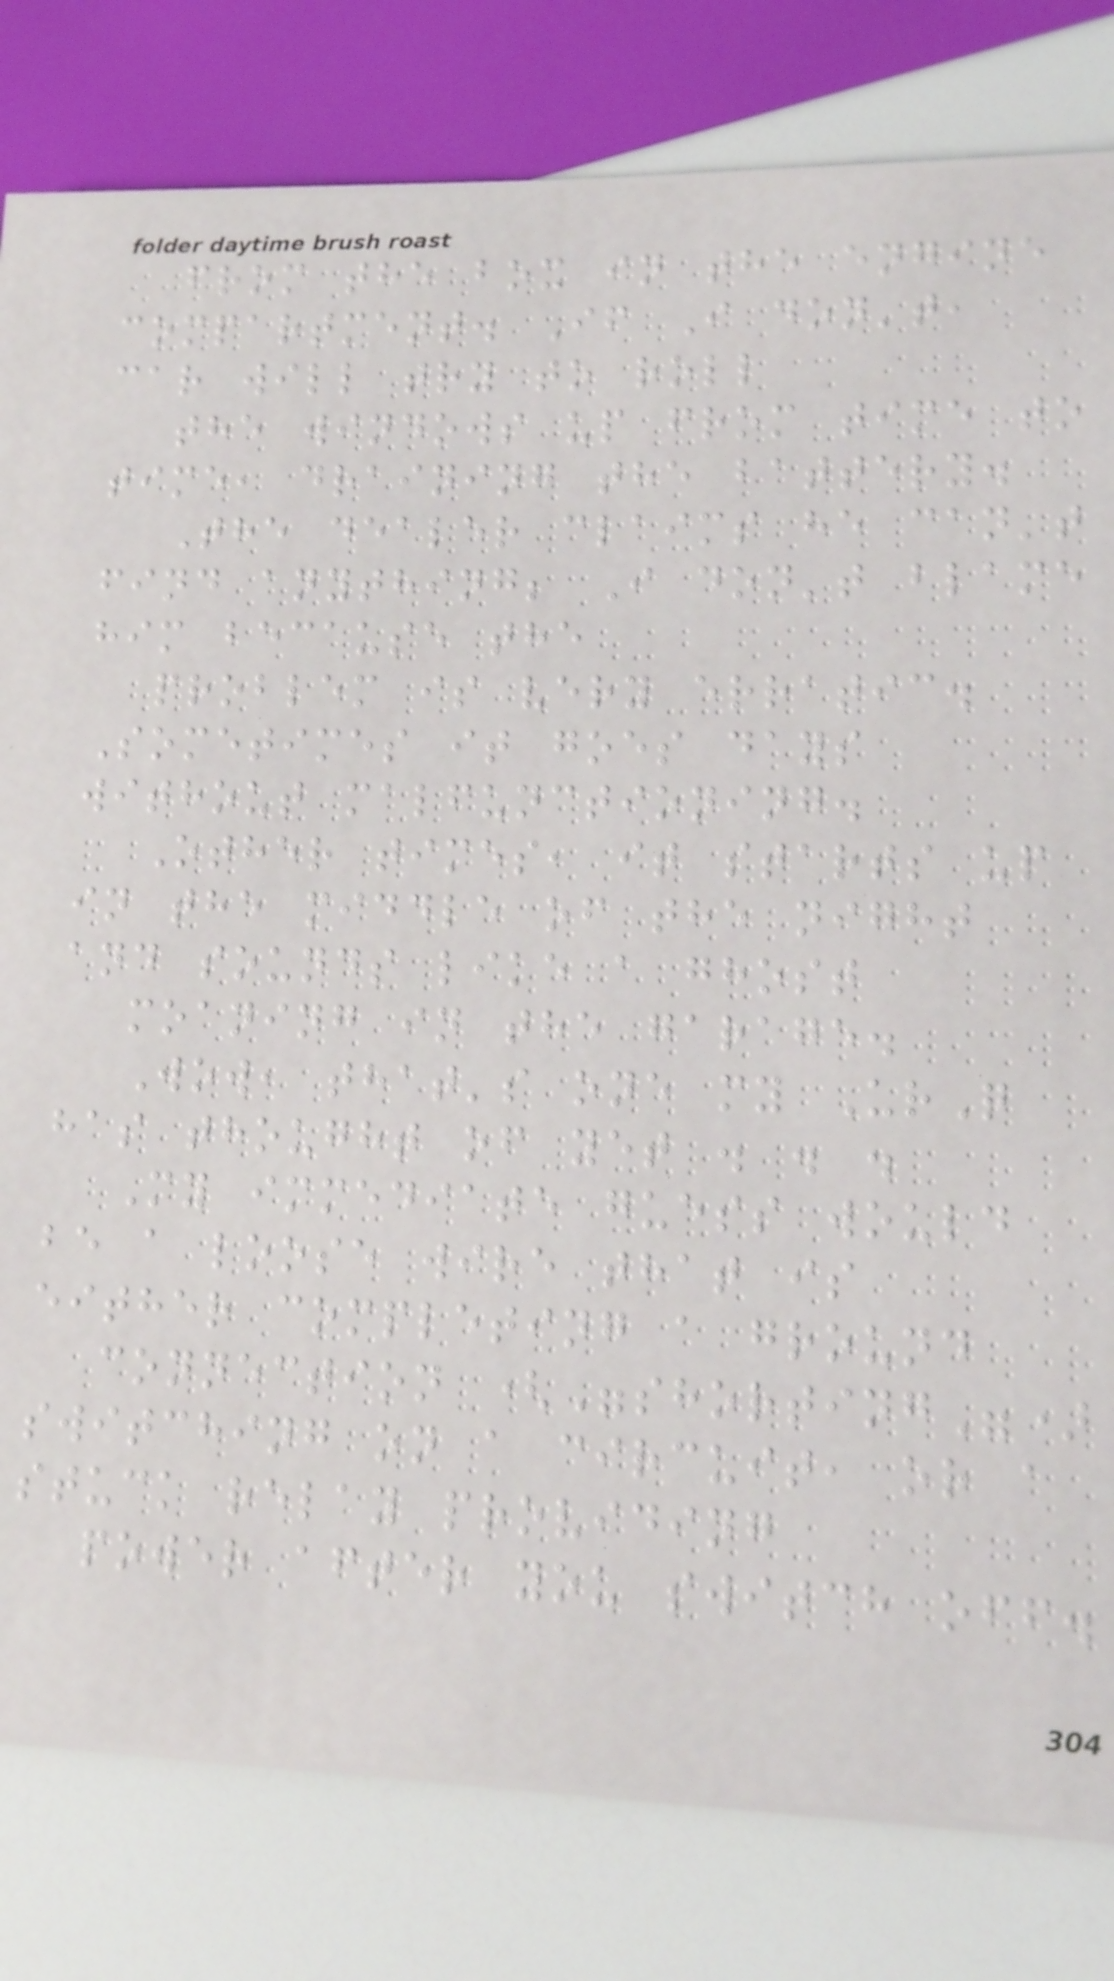from the box in the engine
compartment. If I don't,
car will try to roll
the windows up from time to
time, draining the battery.
The dealer claims he can't
find anything; I don't blame
him because the
problem is very erratic.
Sometimes it goes days
without malfunctioning.
Other times, it starts up
in the middle of the night
and sounds like a ghost
moaning in the garage.
Wow, that's one my UrQ
has thought of yet . . .
My immediate guess would
be a loose wire that is
either completing a ground
connection ("shorting")
switching on a circuit, or a
stuck relay providing
power after you switch off.
